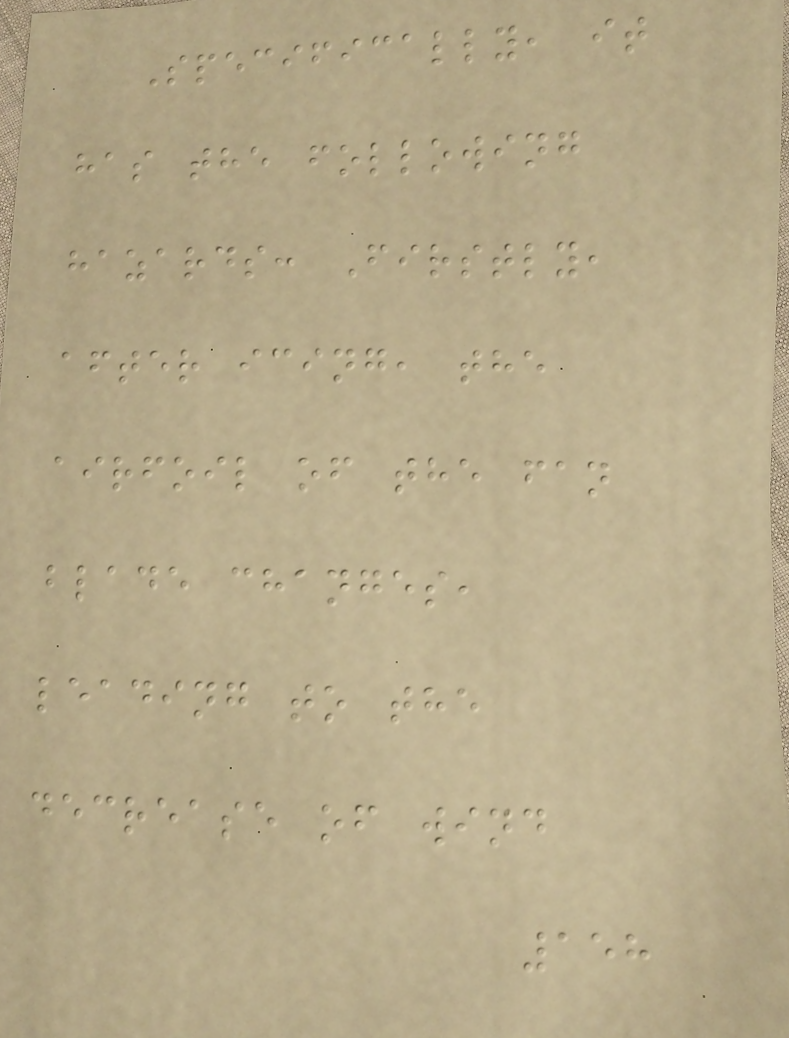Specifically, it
has the following
hazards: Firstly,
after icing, the
airfoil of the fan
blade changes,
leading to the
decrease of wind
158
